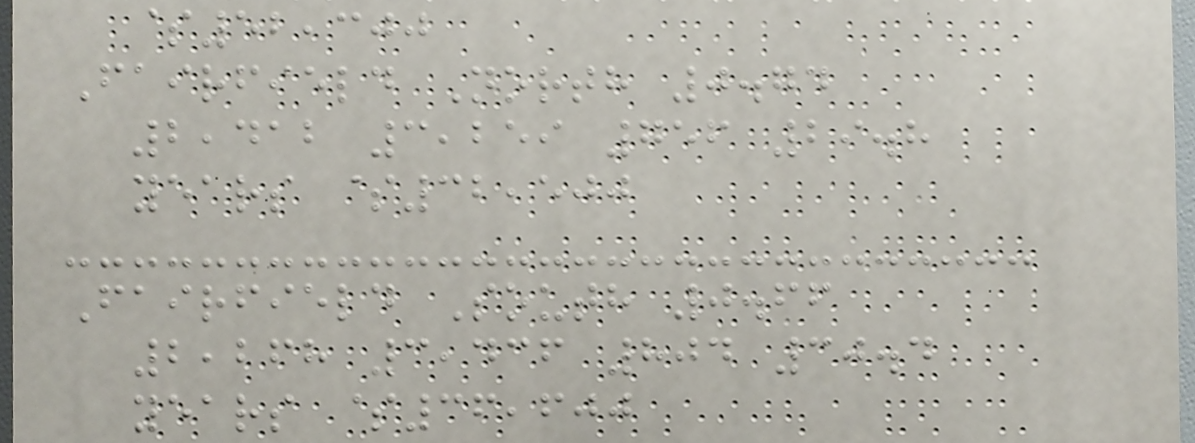$52,300
Fairfield North 0.74
2,412 3,259 756 29.8
years $32,500
Fairfield South 0.66
2,268 3,436 804 30.4
years $36,600
